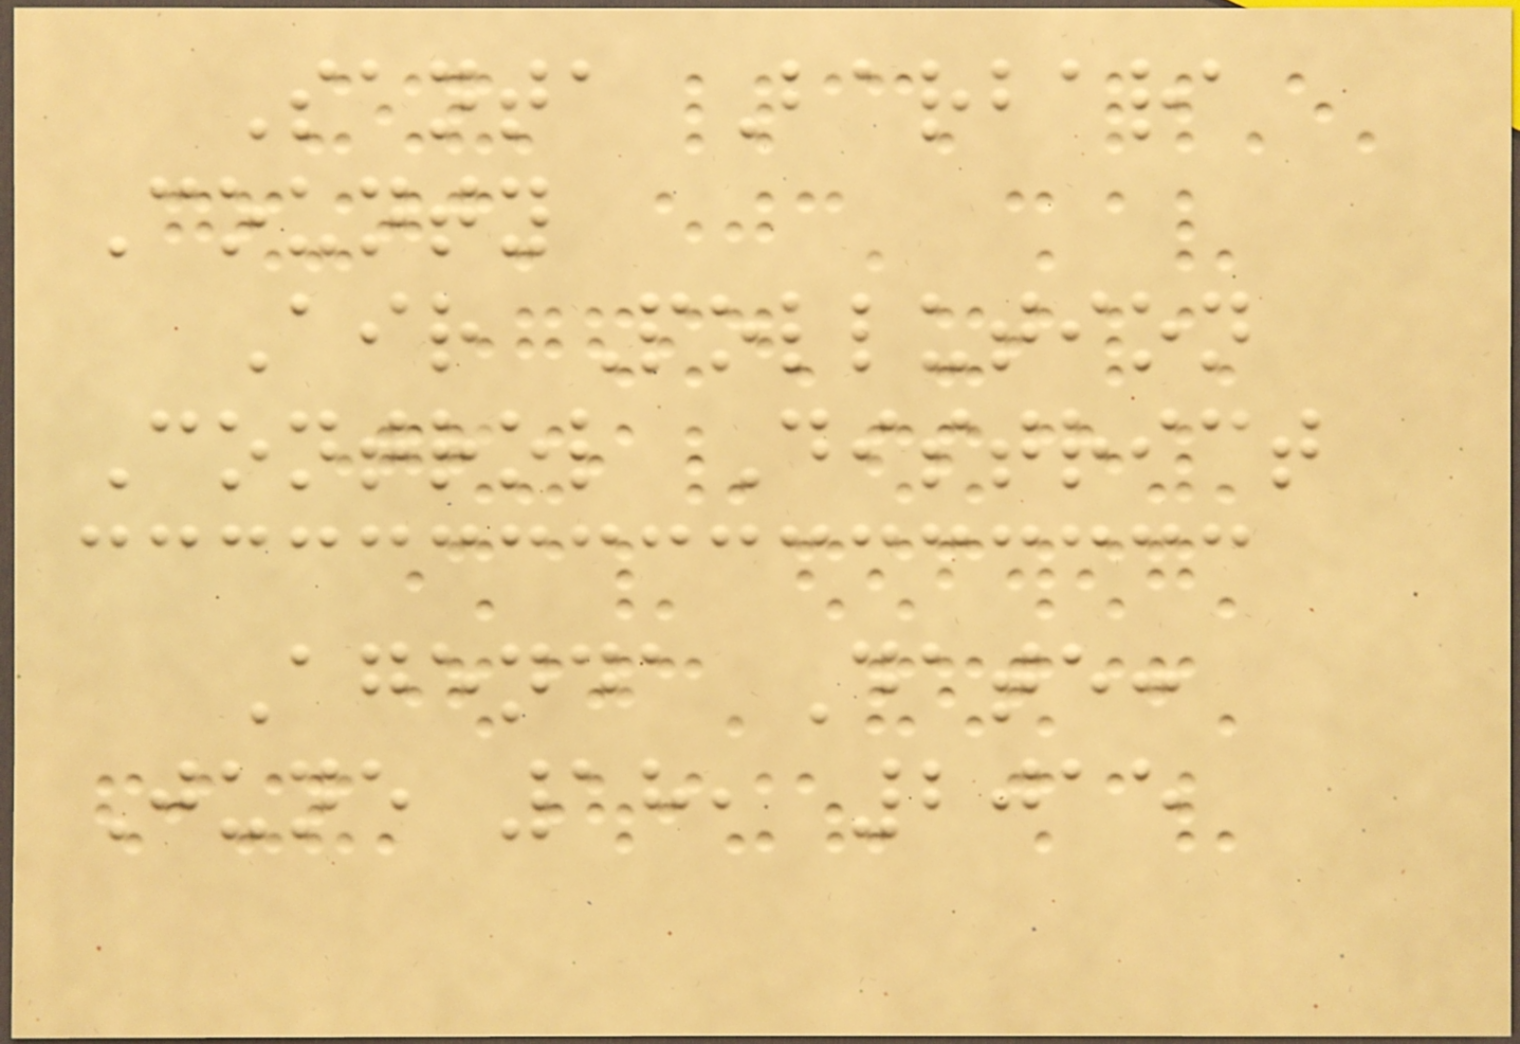Santa Barbara
County
Air Pollution
Control District
Agenda Date:
June 18, 2015
